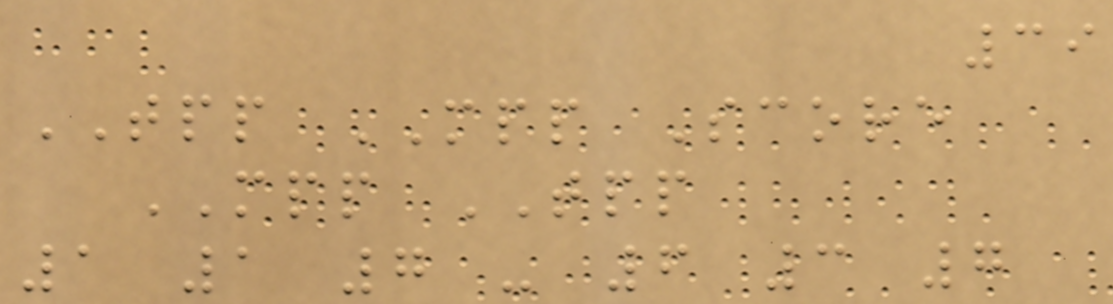39
TPP MPP Score
MPP TPP
1 1 7 - 6 3 7
